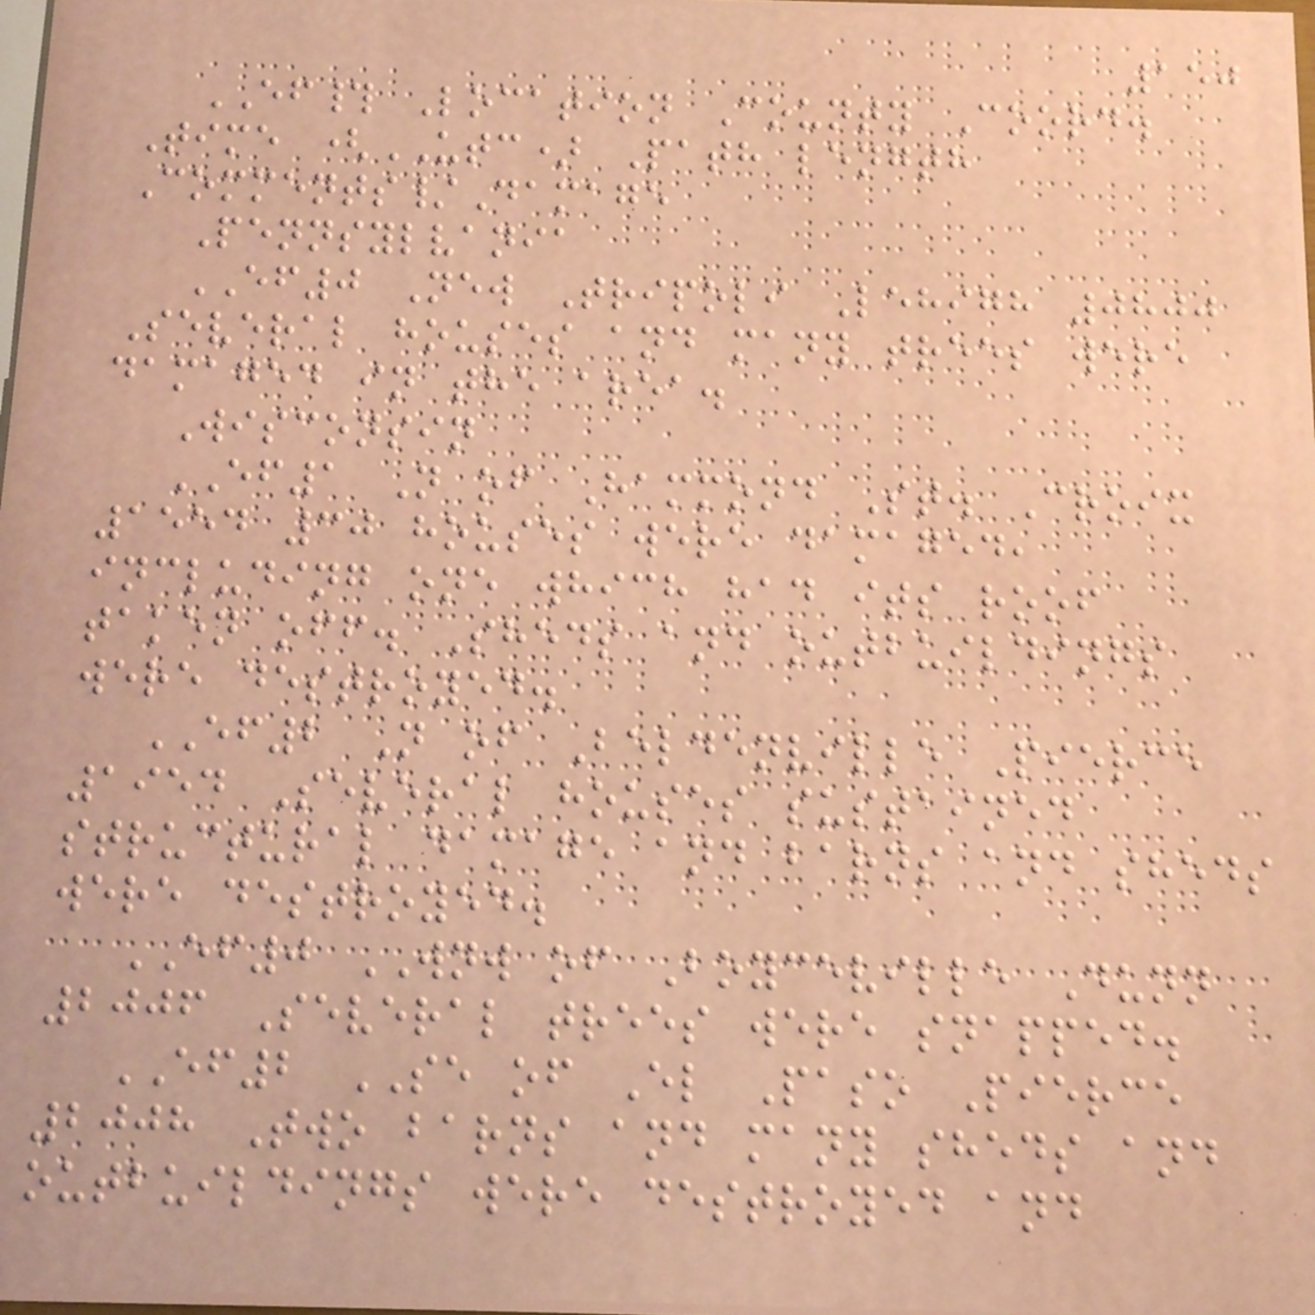150
EF# Location County Coord.
Time (UTC) Path length
Comments/Damage
Pennsylvania
EF0 New Tripoli Lehigh 0800
Several houses and many trees were
damaged in the area.
Wisconsin
EF1 N of Hammond St. Croix
1554 30 houses were damaged,
including one which had its roof
taken off. Sheds and outbuildings
were destroyed.
EF2 N of Beldenville Pierce
1954 Several houses sustained
structural damage and barns and sheds
were destroyed.
EF0 WNW of Boyceville Dunn
2006 Several trees were snapped.
EF2 SE of El Paso Pierce
2008 Two barns and many sheds and
outbuildings were destroyed and
